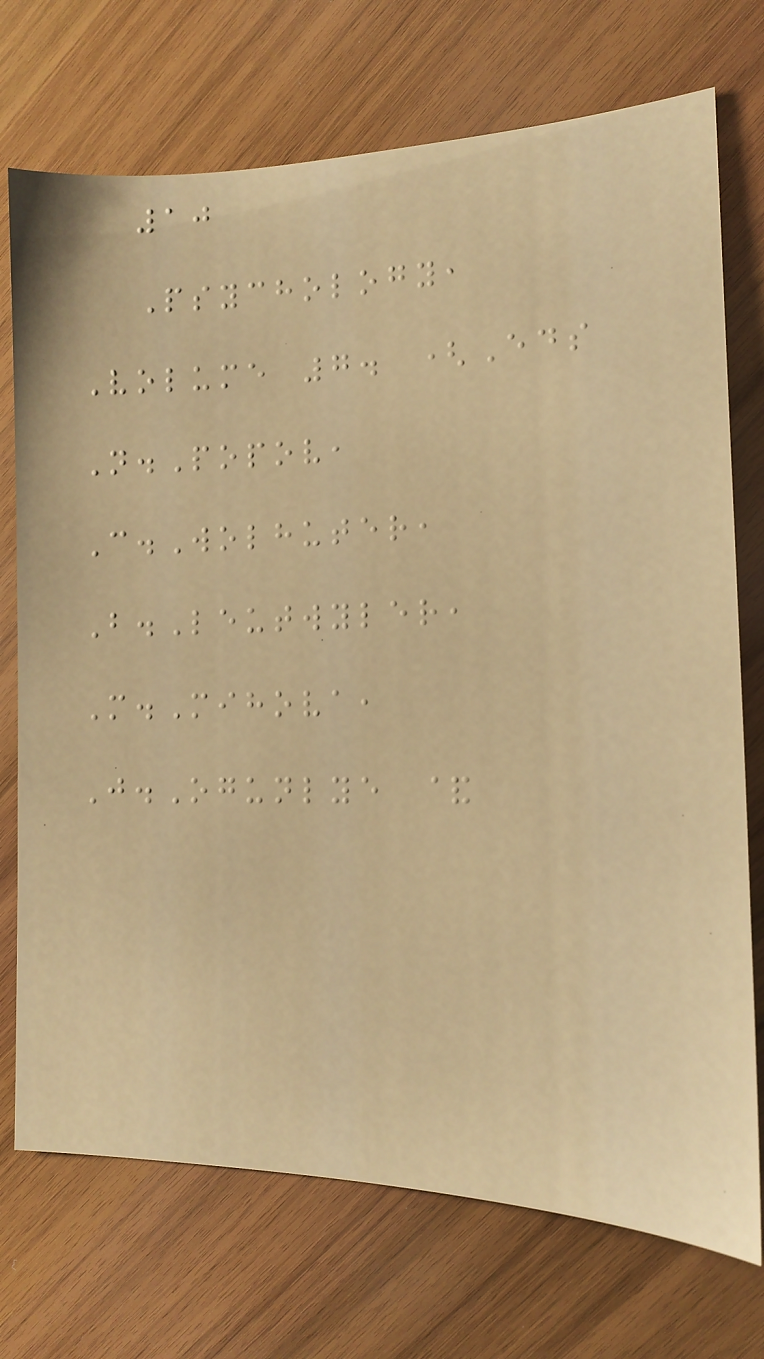10
Psychology,
Volume 7. (Eds
N.Popov,
C.Wolhuter,
B.Leutwyler,
M.Mihova,
J.Ogunlye &
